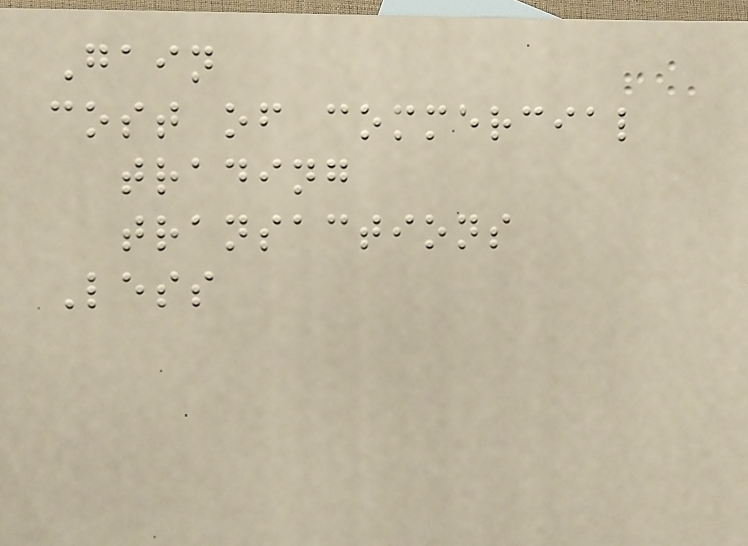Gain
cost of commercial
trading
transactions
Less
